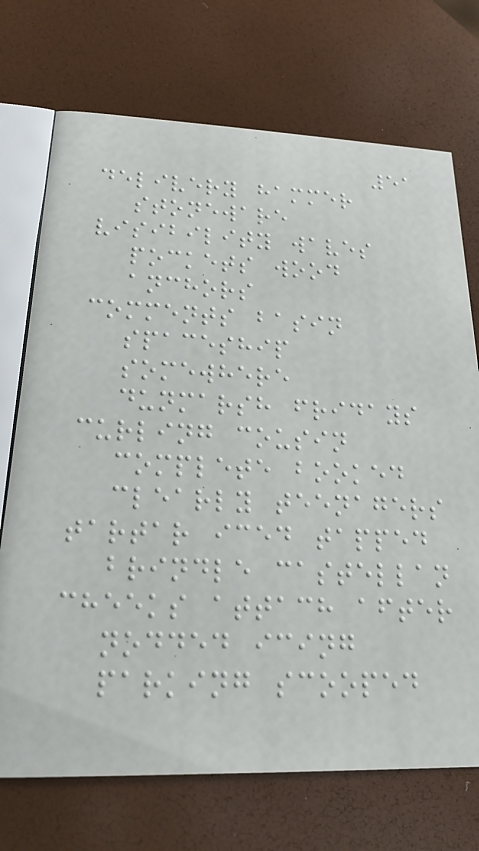51
delivery hammer
stoneware
visibility waves
pockets wood
anchors
comments basin
spaceship
somewhere
dunmarsh fridays
curling cousin
complete booked
clearly teenagers
tartar iced tapped
brindle castellan
cheeks attach after
nodded icing
parking scooped
